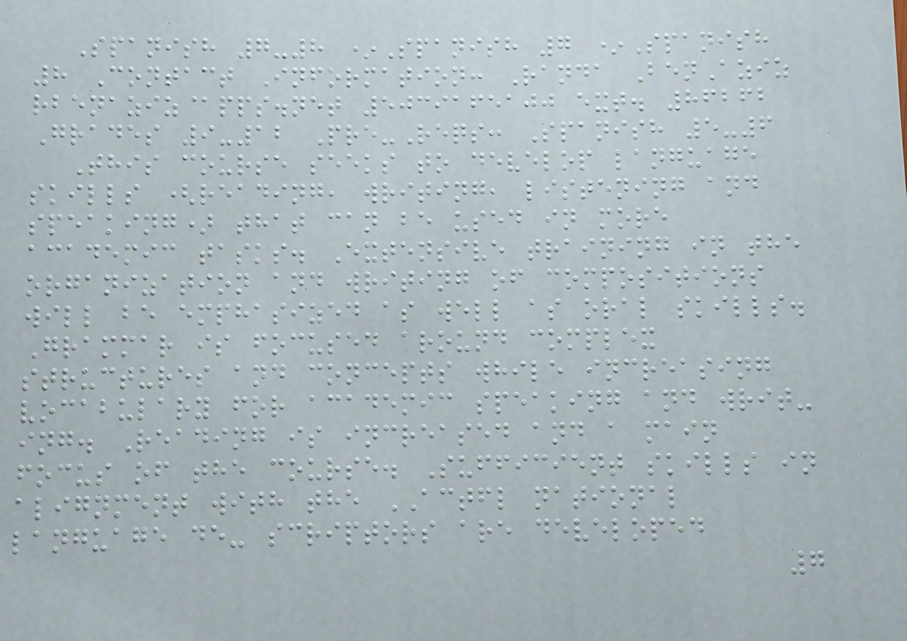Spanish 7-8 *Spanish 7 *Spanish
8 Contact Information: Randa BenAziz
rbenaziz@pps.net 5039165100 ext. 86262
Grades 9-12 Pre-Reqs: Spanish 5-6
This course seeks to develop language
skills (reading, writing, listening and
speaking) that can be used in more
academic tasks. Extensive training in the
organization and writing of compositions
will be emphasized as well as oral skills.
Grammar is focused around complex
structures and concepts while increasing
vocabulary for academic speaking and writ-
ing. Reading is increased and a main
focus of the course. Sufficient skills in
alignment with the ACTFL national
language de- scriptors are developed
7
